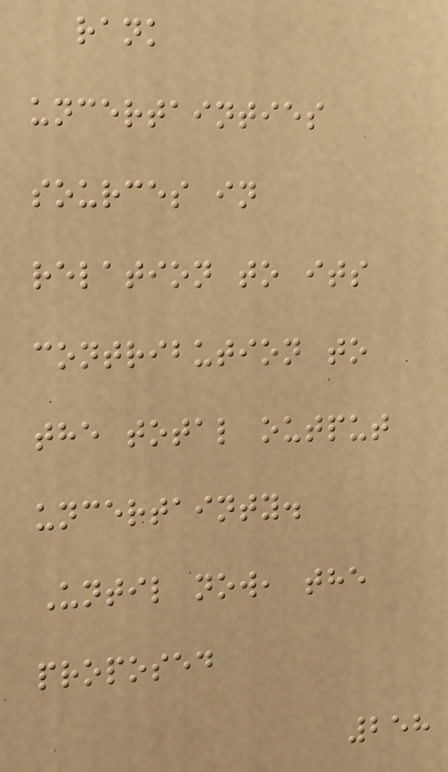rank
uncertainties
sources in
relation to its
contribution to
the total output
uncertainty.
Until now, the
proposed
258
